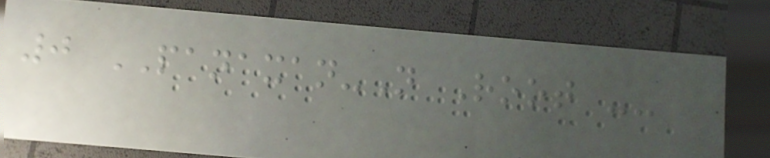0 PANAXAN-N Root --
